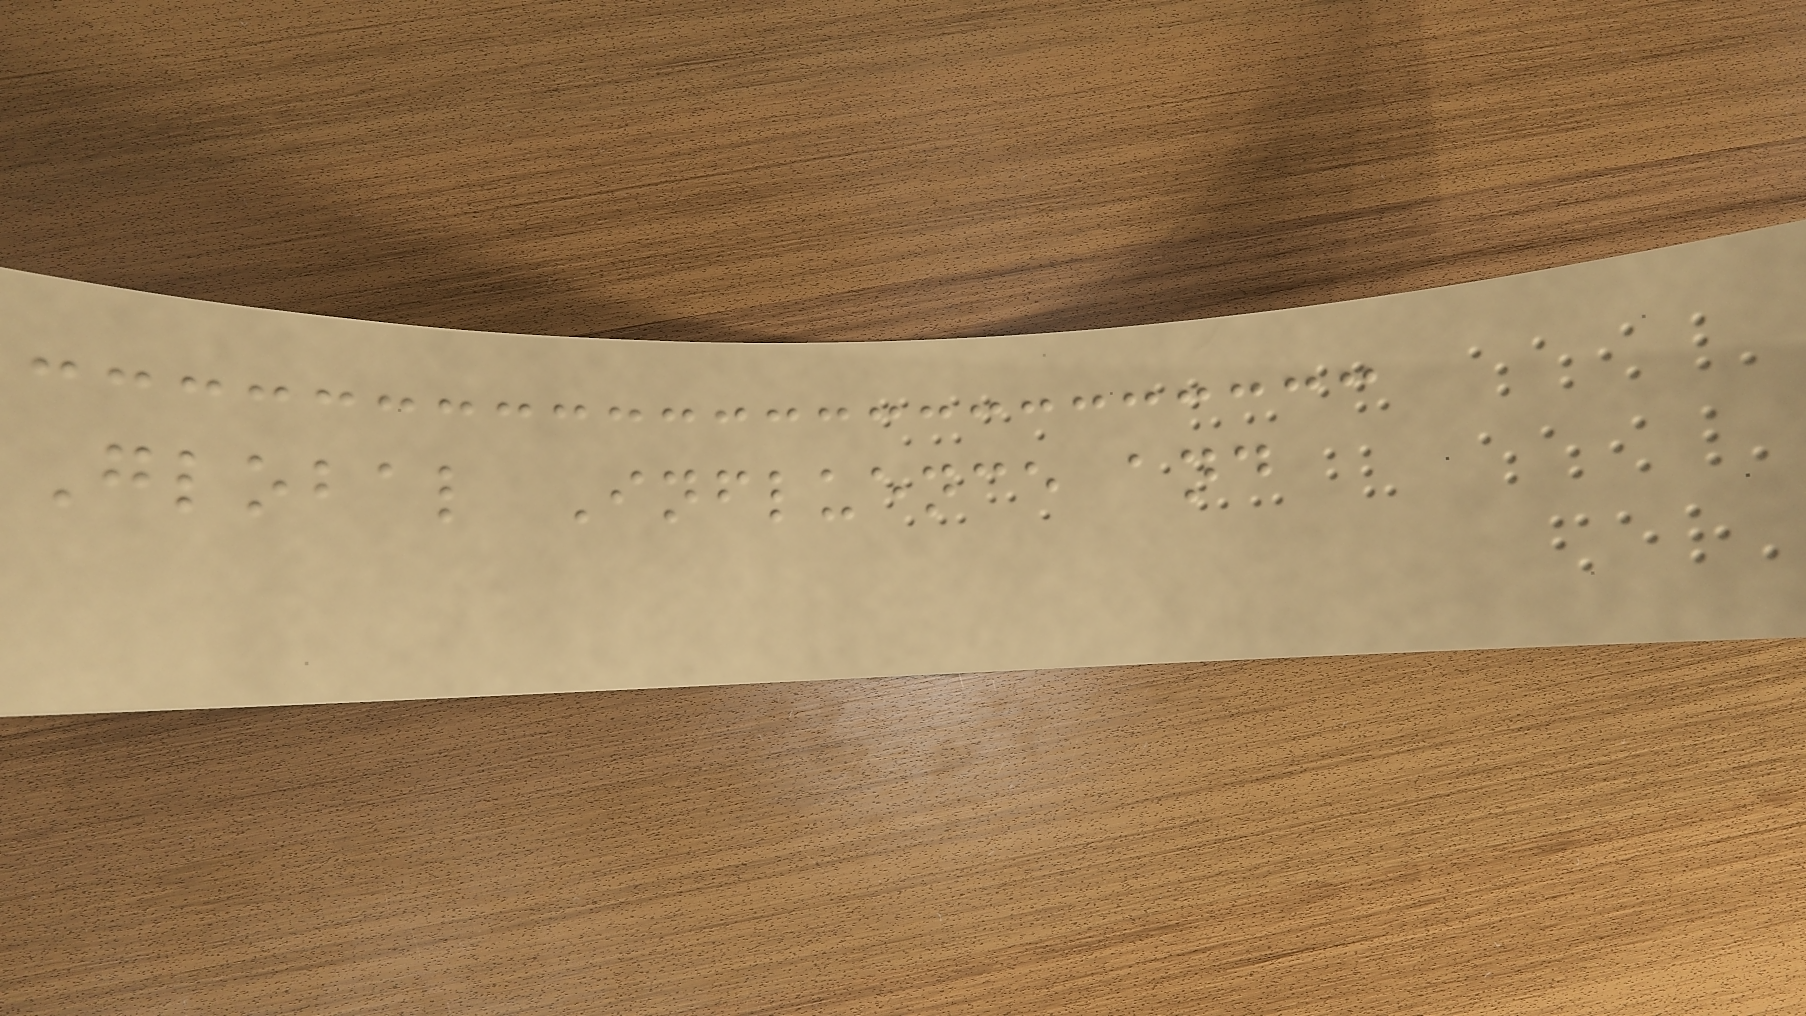Global Influence and
